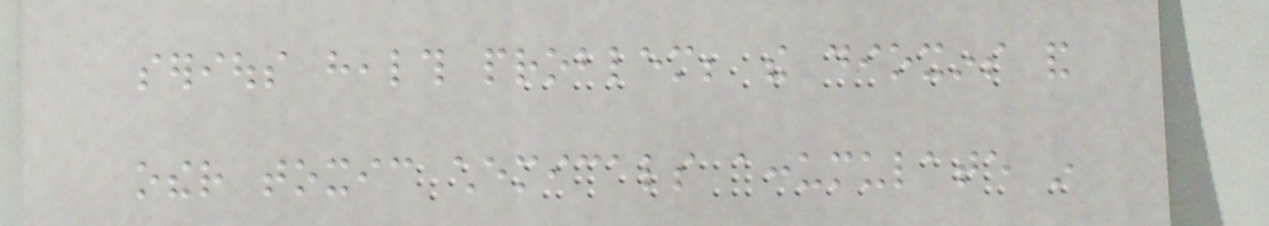serious health problem; the dioxins and
other toxic chemicals accumulate in
